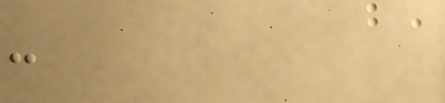-
